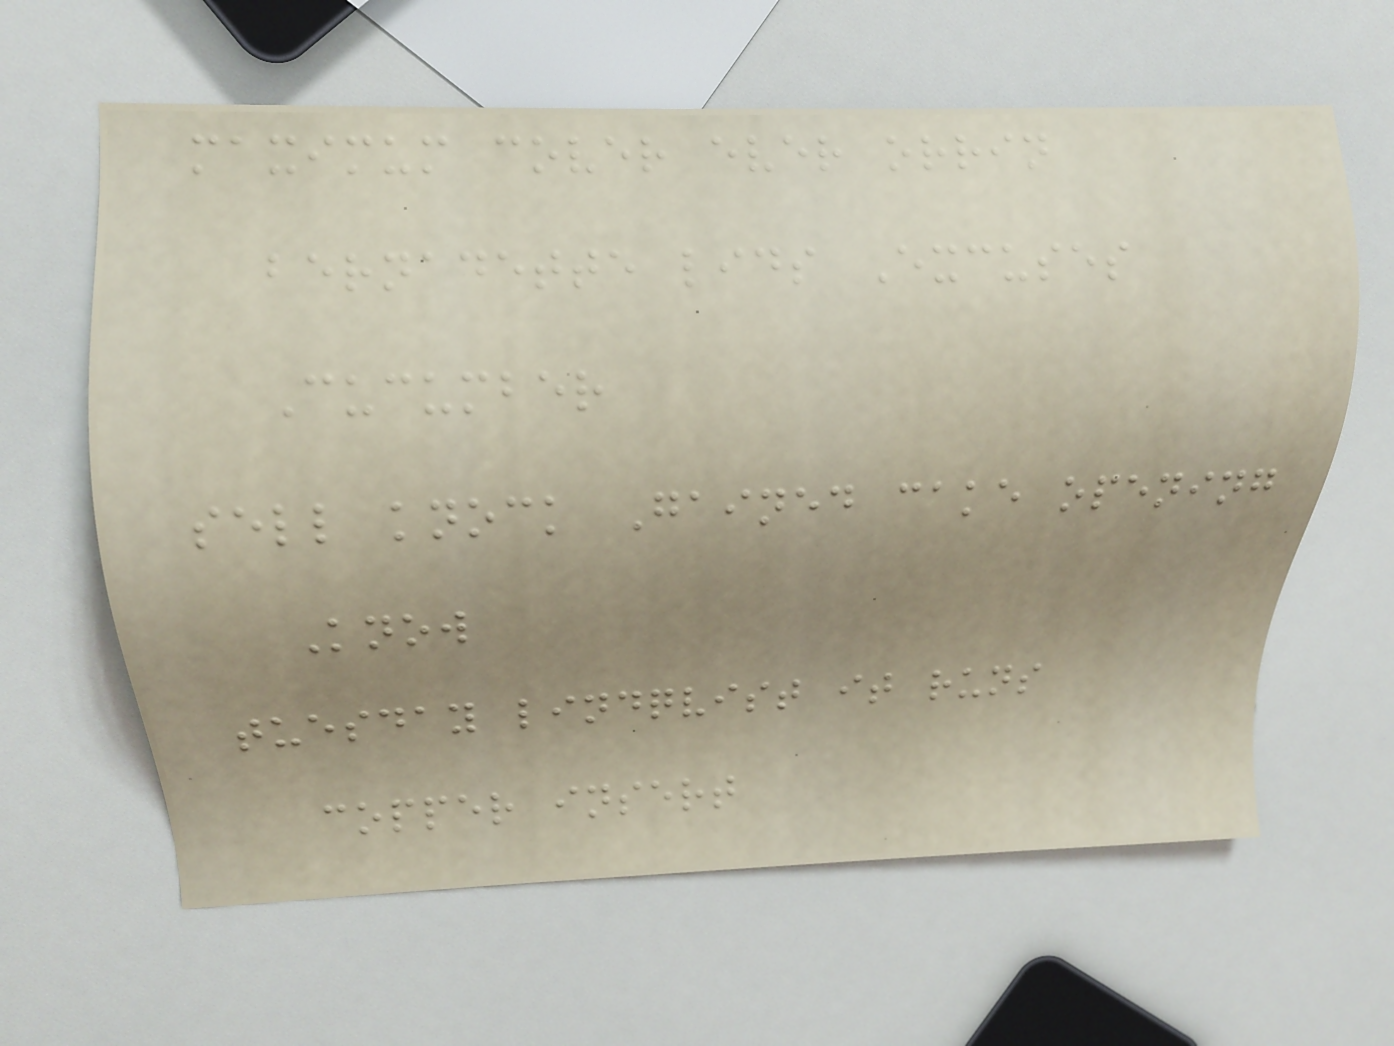maximum cover ever orrin
bernadette lids Excuses
Cucumber
sell knock Gained cake opening
Know
tuesday lindqvist it runs
copper insert
